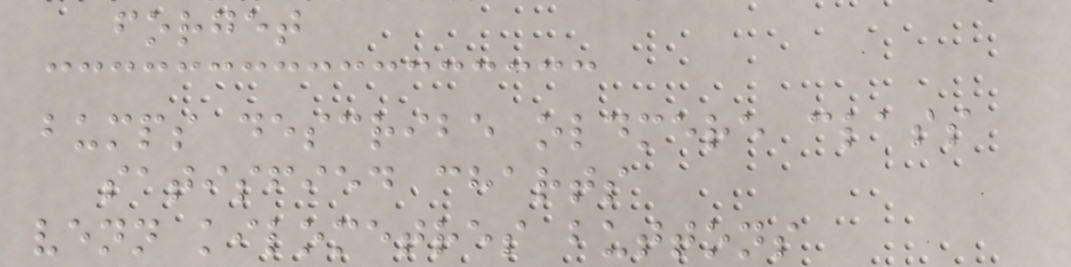forget
bumps describe oldmere class
satisfied charts
venn kilometres buttons
